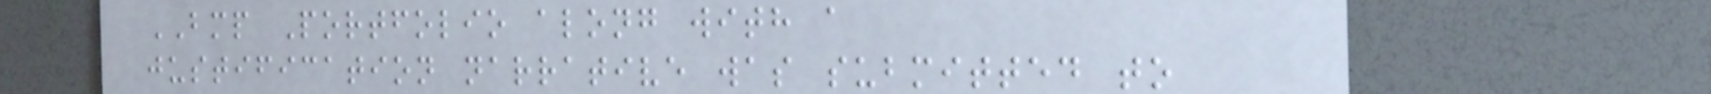BMP Portfolio along with a
justification narrative was submitted to
